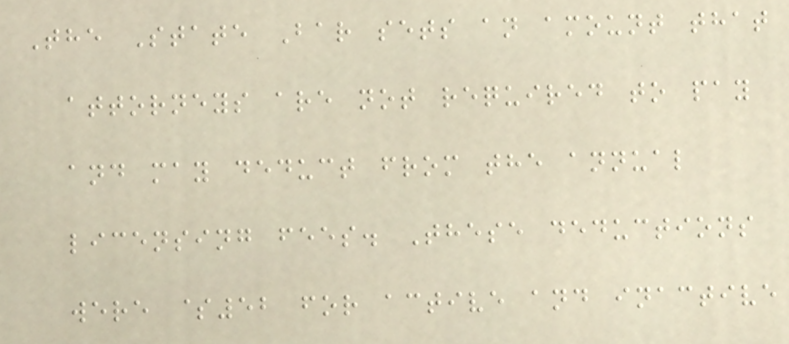The State Bar sets an amount that
attorneys are not required to pay
and may deduct from the annual
licensing fees. These deductions
were $52 for active and inactive
